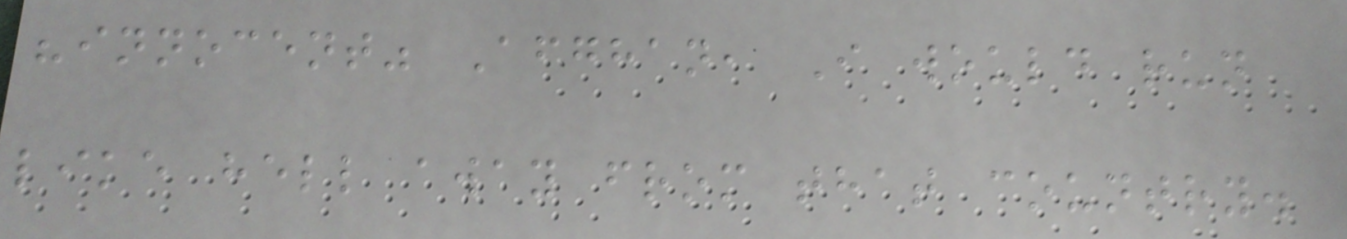"innocent" Afghan, I would run
like hell away from that country.
